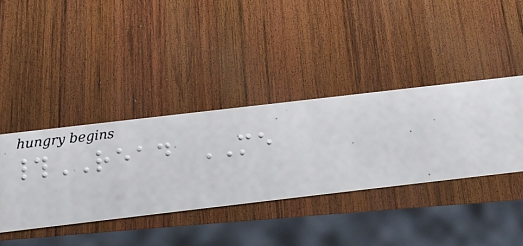#READ ME
